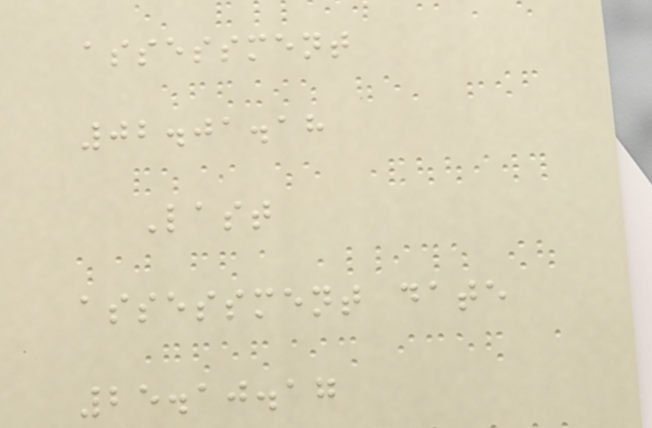assessment
02.01.18
Last
assessment date
25.10.17
